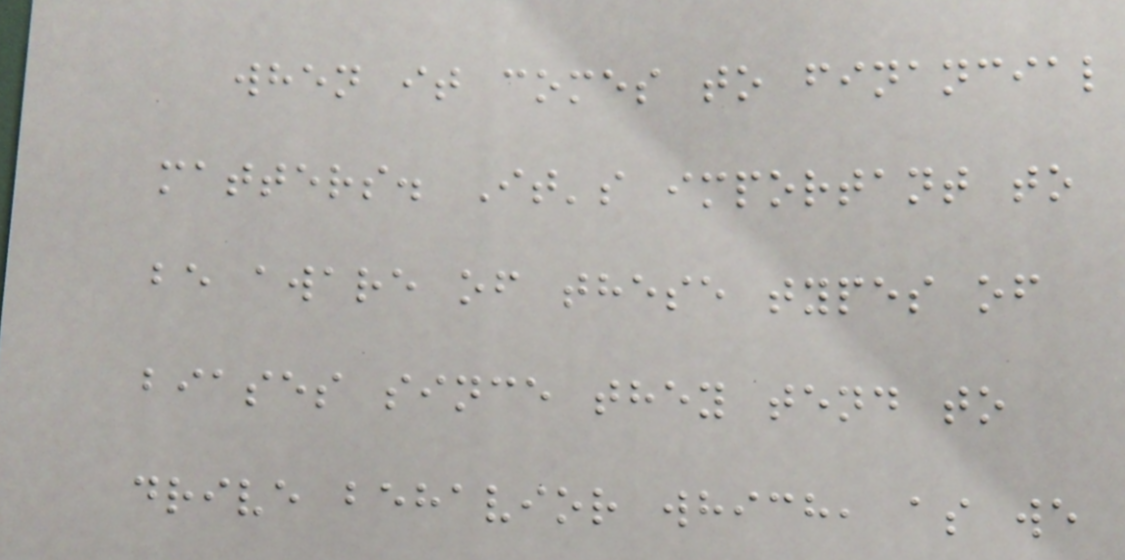when it comes to financial
matters. It's important to
be aware of these types of
biases since they tend to
drive behavior which, as we
